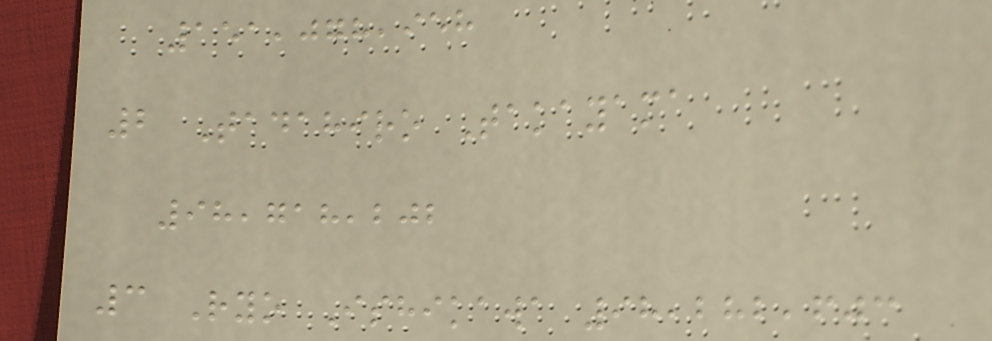151,078,958
2 Tadahiro Takayama
98,718,202
3 Ryo Ishikawa 98,282,603
